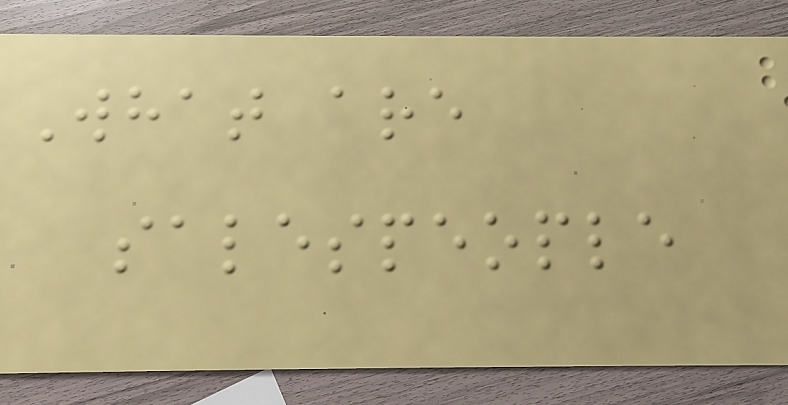What are
salespeople
